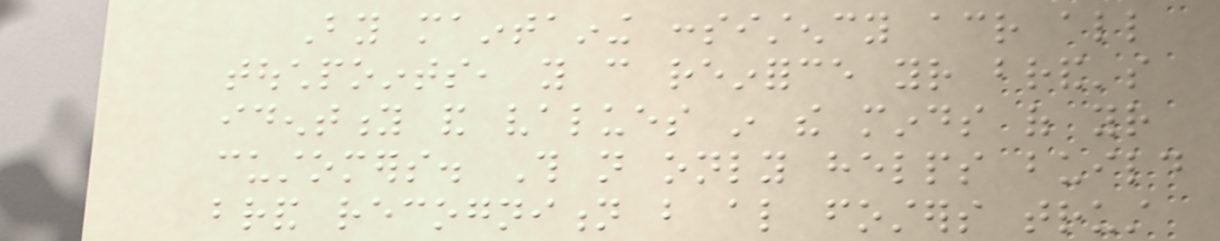By maintaining consistency across all
touchpoints, you can reinforce your brand's
identity and values in the minds of your
customers. This not only helps build
brand recognition but also fosters trust
